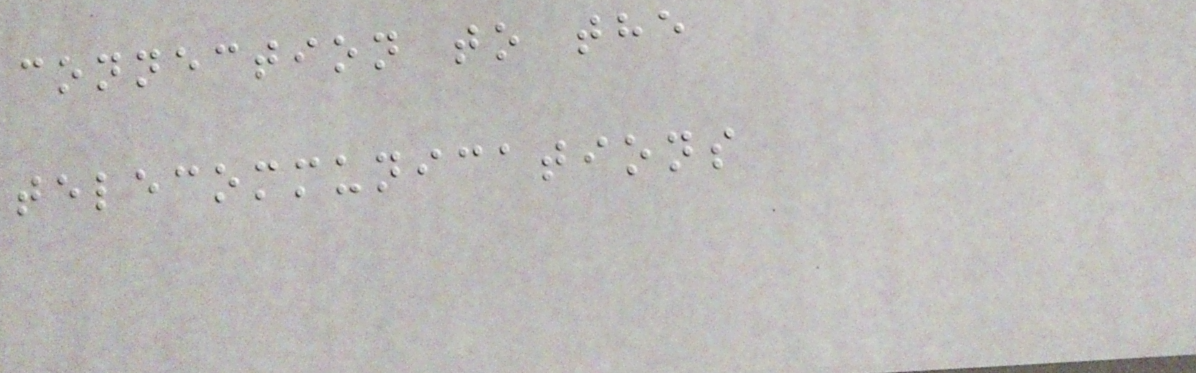connection to the
telecommunications
